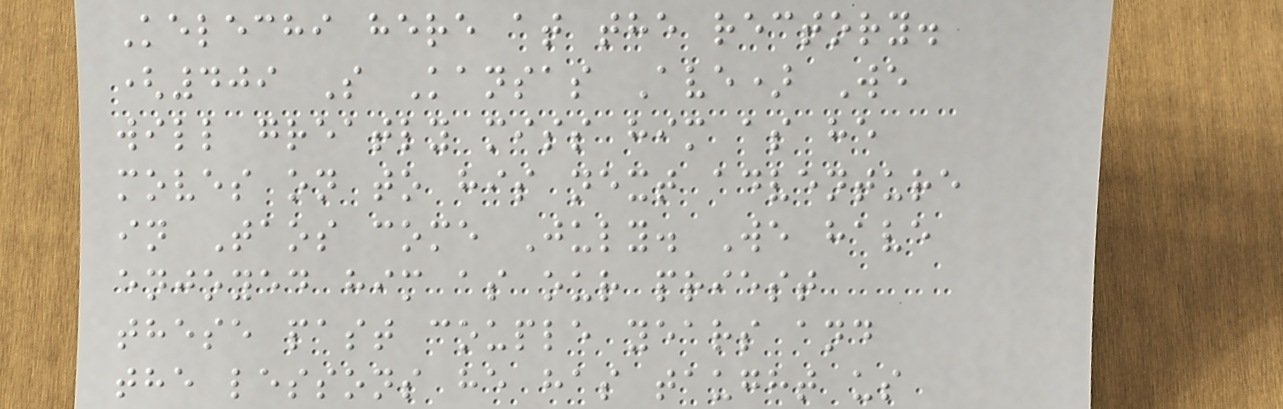Kelechi here at the rectory.
(409 S Kansas Ave) We
will greatly miss him as he
moves on to his next adventure
in Taos come July. We have
enjoyed him as our priest
these past couple years and
the lessons he has taught us
